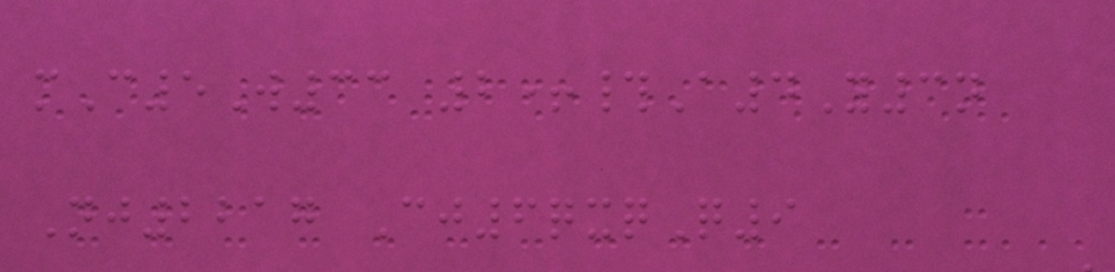mC5W33 2+#A4Y3n
Nj2217 Cj6qxqQ9
